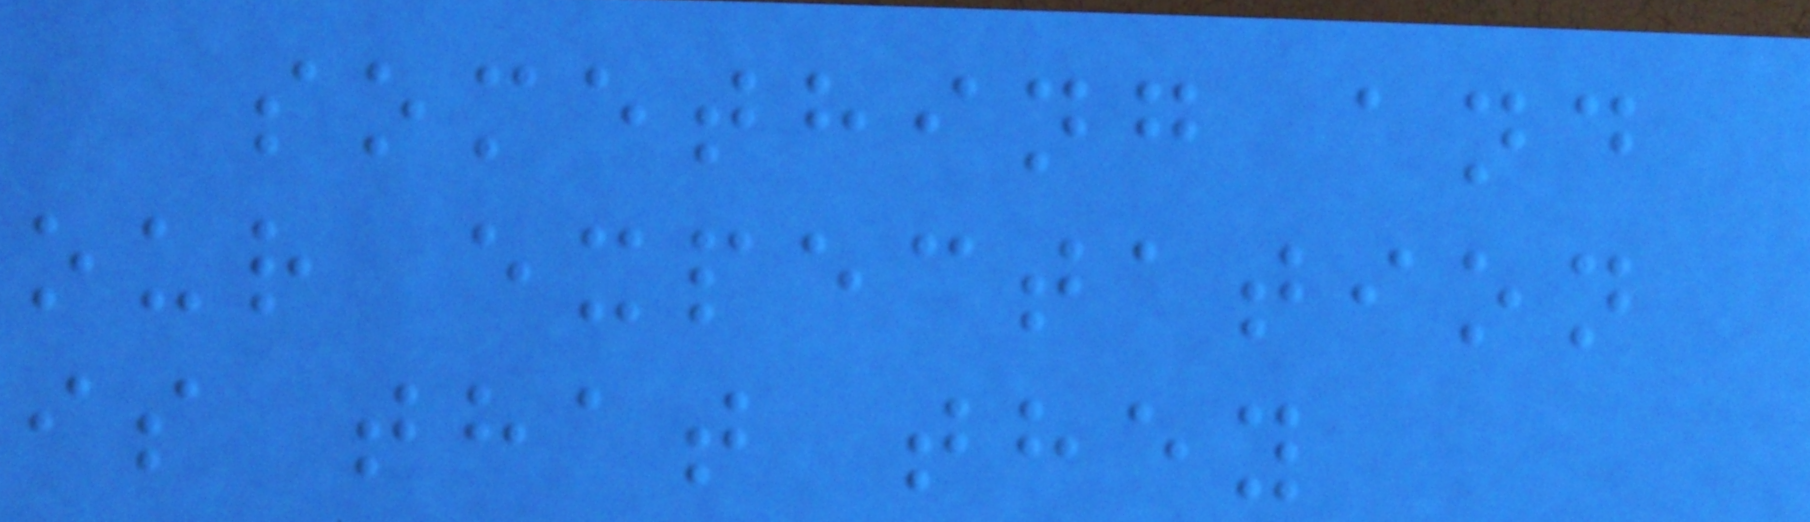something and
our expectation
is that they
